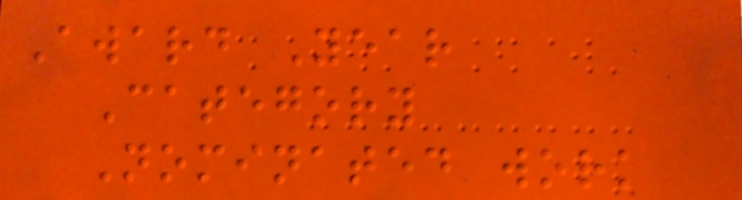Award Year
Category
Nominated work
